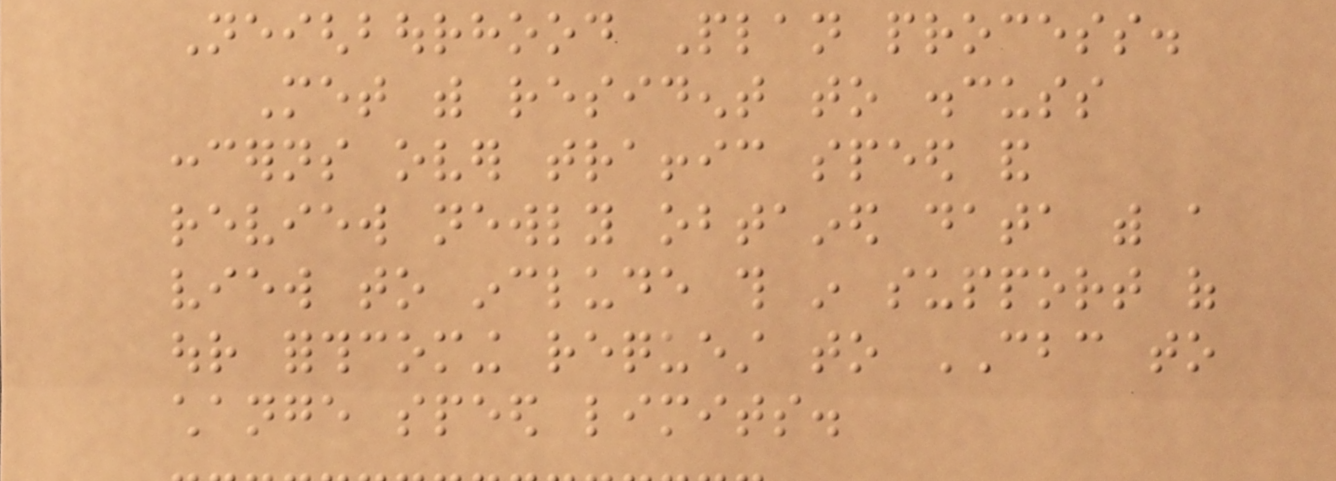Neighbourhood Plan process.
Met with resident to discuss
concerns over traffic speed and
review newly obtained data with a
view to include this in support of
our forthcoming request to CBC to
change speed limits.
